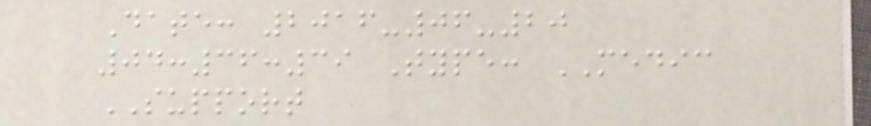Date: 2016-06-20
04:36:39 Type: MEDIC
SUPPORT
